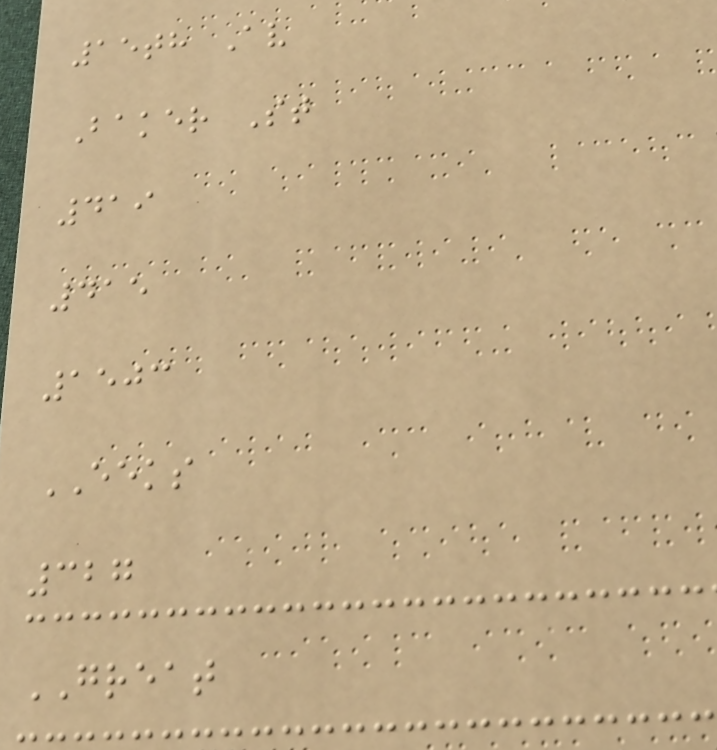15th Av
Baker St
419
415
1503
EEKS
327
GREAT
